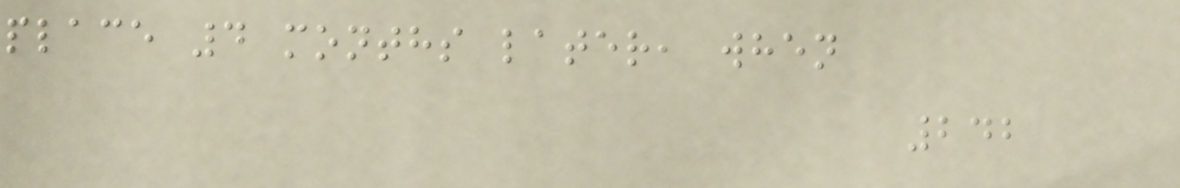place 4 months later, when
242
